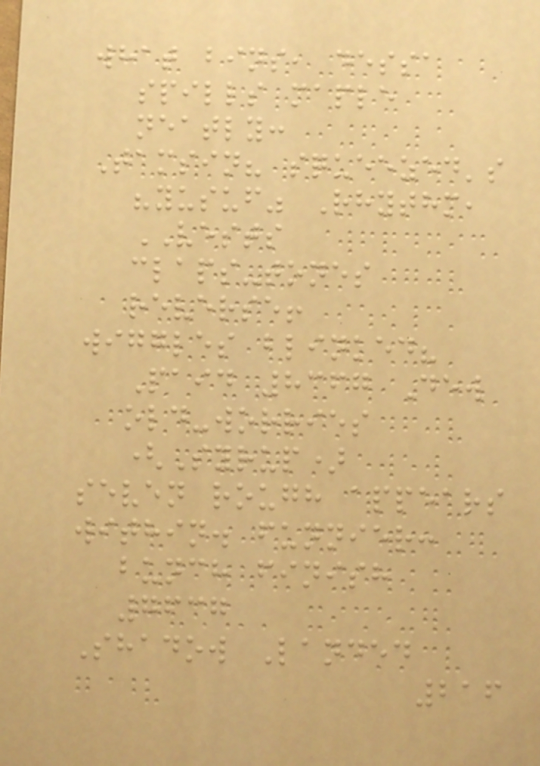what bins, dessa
spills maple
neatly:
Tamsin? squeezed's
"yusuf" Rhythm,
VESTS
claps-tones
reverse!
wiggles blinked?
Paid 8367 Dew
old-worries
(Syrup)
seven rough appears
within. funnier:
bunch finish
7637
Shadow Landed
216
